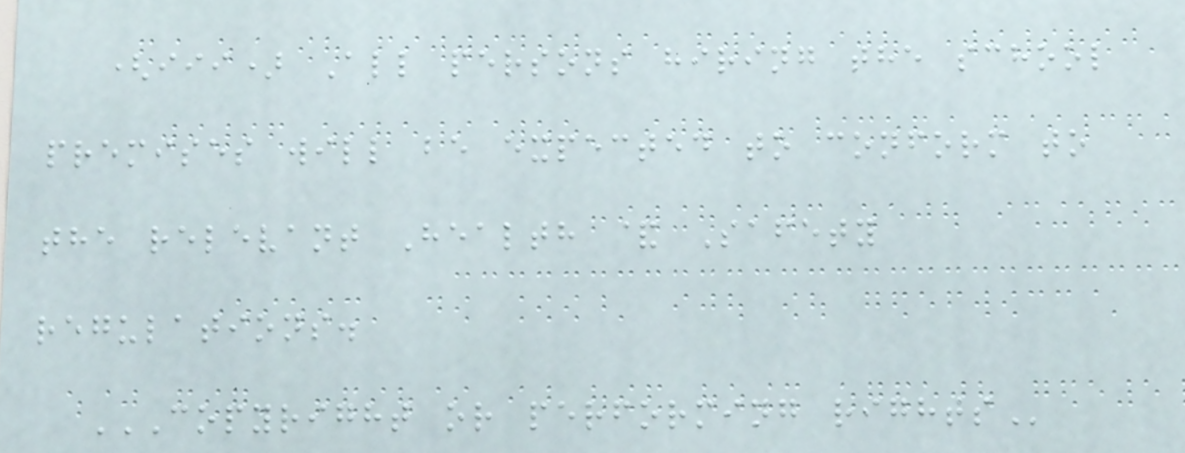(iii) All persons hiring the school
premises will be expected to conform to
the relevant Health & Safety
regulations.
COPYRIGHT OR PERFORMING RIGHTS
